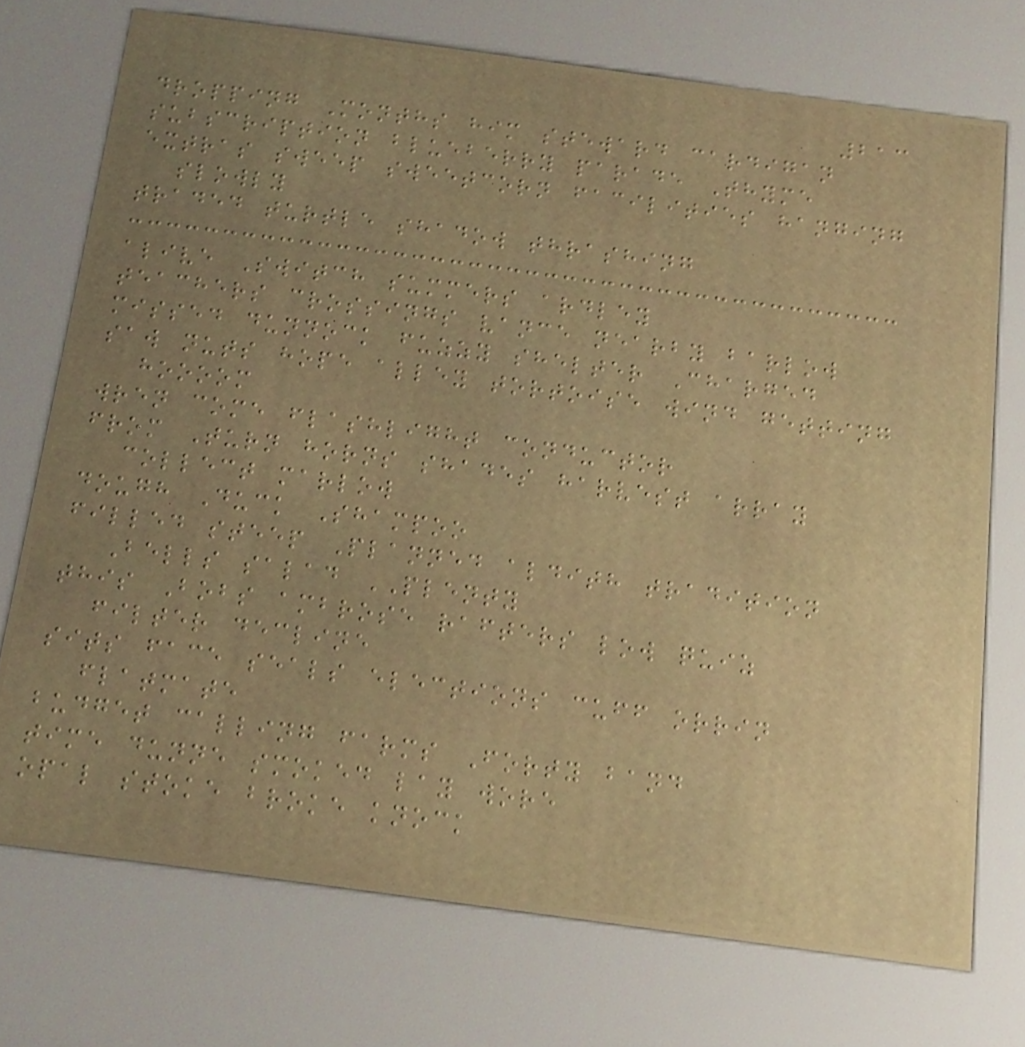213
dropping Months him steward cardigan
subscription blueberry parade Thyme
extras sweep sweetcorn facilities hanging
slowly
traded turtle shadow thrashing
alive Switch summers ardley
teachers crossings vance nearby barlow
missed dunnock fuzzy shelter Charged
saw nuts hope alley tortoise wind getting
hoooom
wren come flashlight conductor
from Turn horns shades harvest array
collect marlow
dough Duck Shampoo
filled steep Planned aldith tradition
Bells salad PLENTY
this Bobs ambrose rafters low quiz
filter decline
sits face seals elections cuff orrin
flatmate
budget calling farms Forty band
time dunne smoked lay wore
opal stoke broke knock
